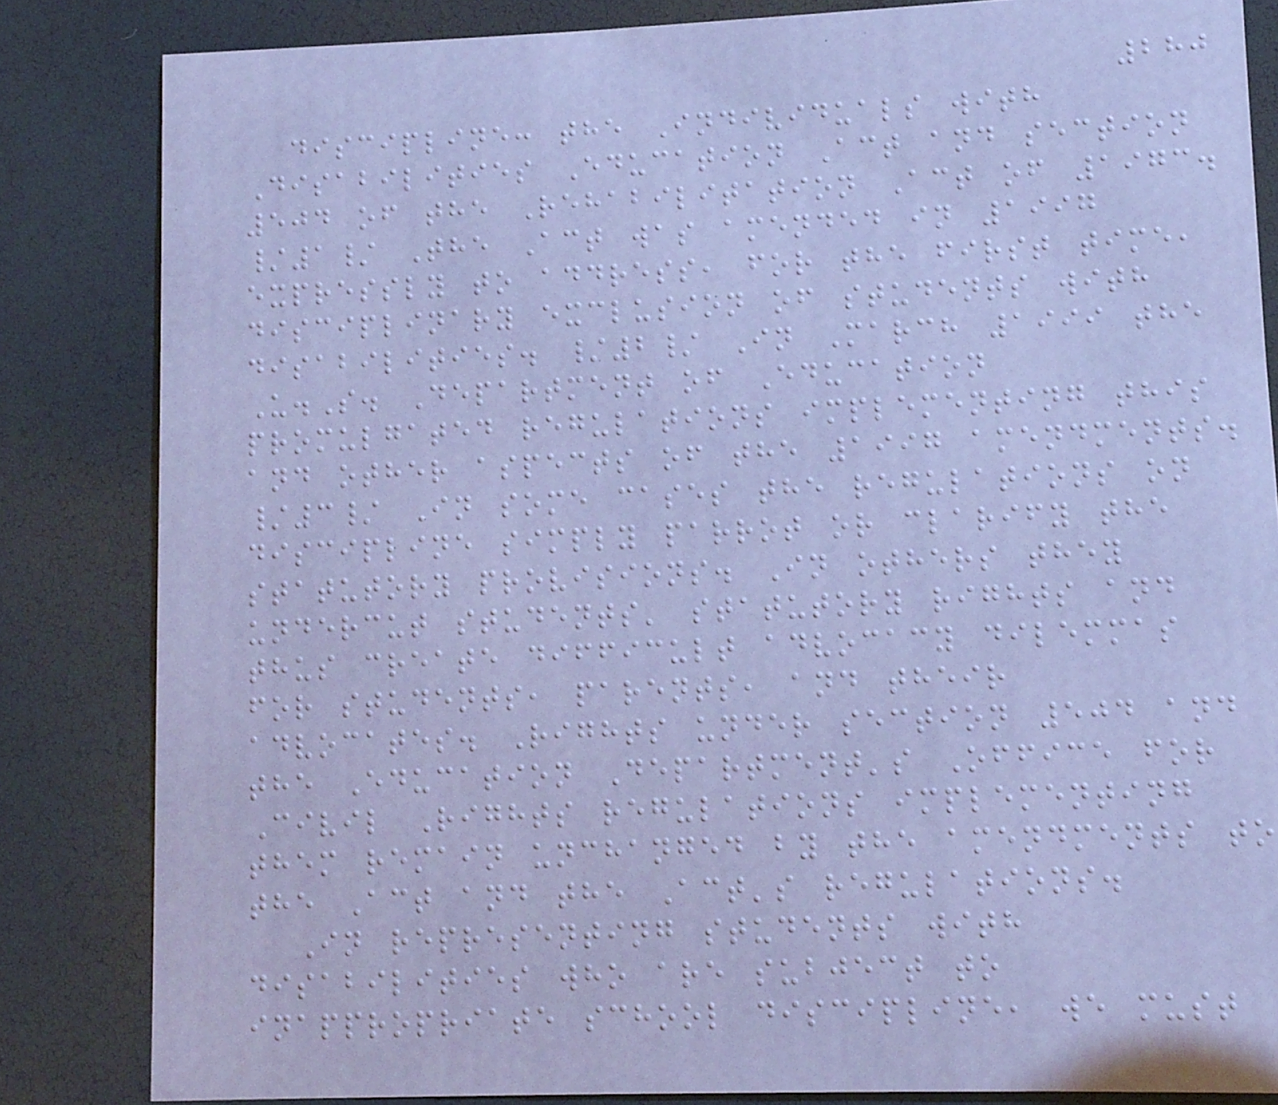280
discipline: the Individuals with
Disabilities Education Act and section
504 of the Rehabilitation Act of 1973.
/1/ The Act was amended in 1997
expressly to address, for the first time,
disciplinary exclusion of students with
disabilities. /2/ In March 1999 the
U.S. Department of Education
promulgated regulations implementing this
and other aspects of the 1997 amendments.
/3/ In some cases the regulations on
discipline simply parrot or clarify the
statutory provisions. In others they
undercut students' statutory rights and
thus create difficult advocacy dilemmas
for students, parents, and their
advocates. Rights under section 504 and
the Education Department's Office for
Civil Rights regulations implementing
them remain unchanged by the amendments to
the Act and the Act's regulations.
In representing students with
disabilities who are subject to
inappropriate school discipline, we must
